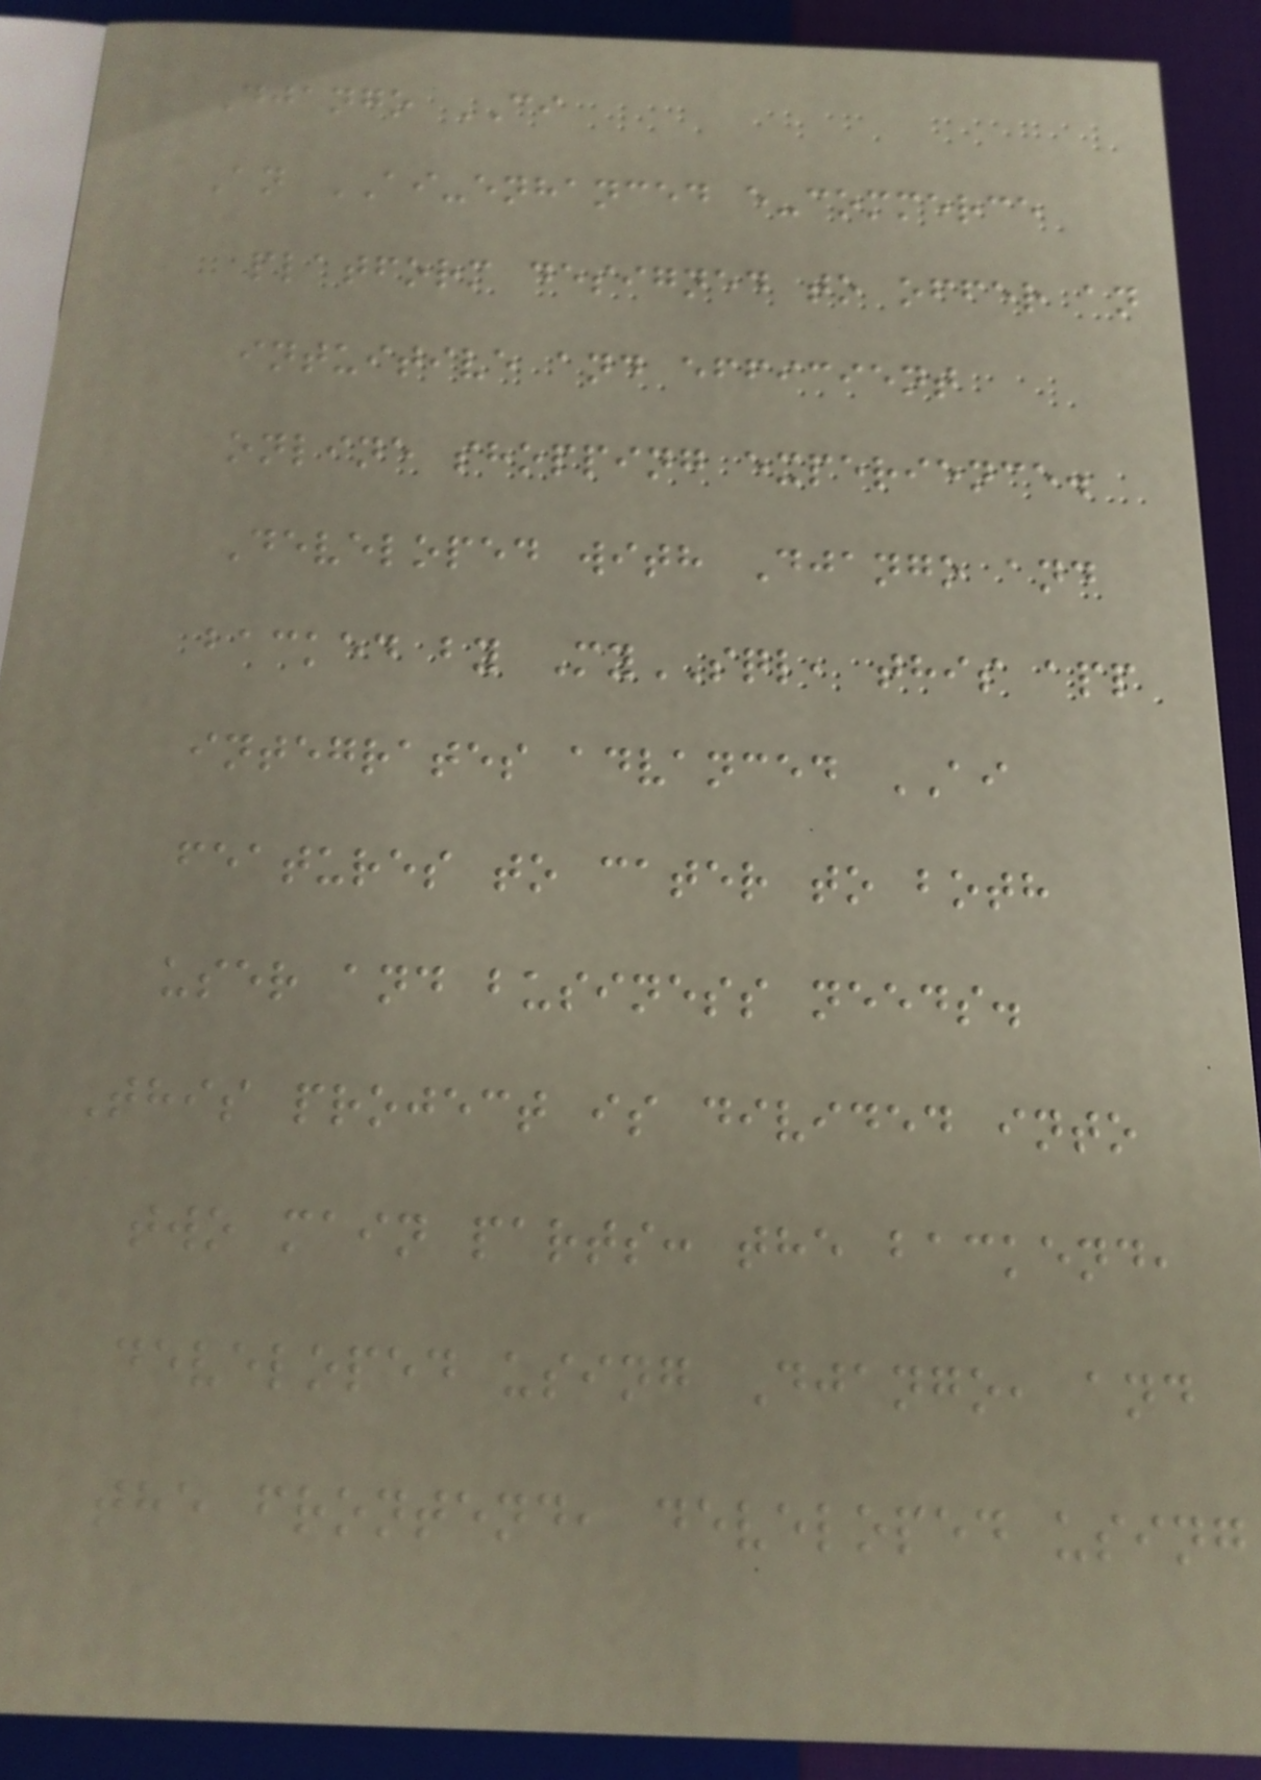Django CI
An AI-enhanced e-commerce
platform designed to offer an
intuitive and efficient
online shopping experience.
Developed with Django and
backed by MySQL, this app
integrates advanced AI
features to cater to both
user and business needs.
This project is divided into
two main parts: the backend,
developed using Django, and
the frontend, developed using
